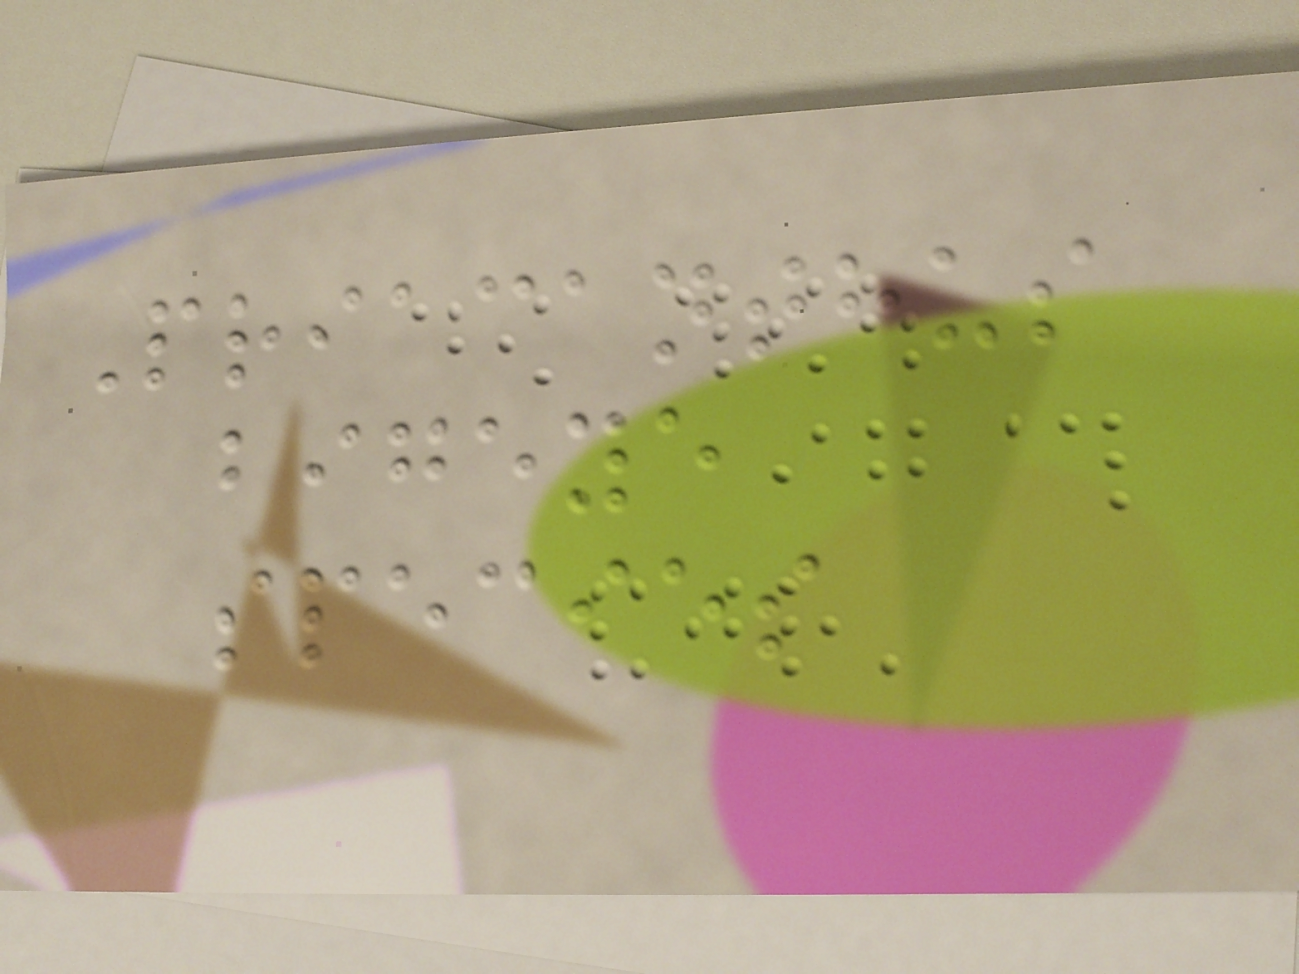Priacanthus
bigeye
species
